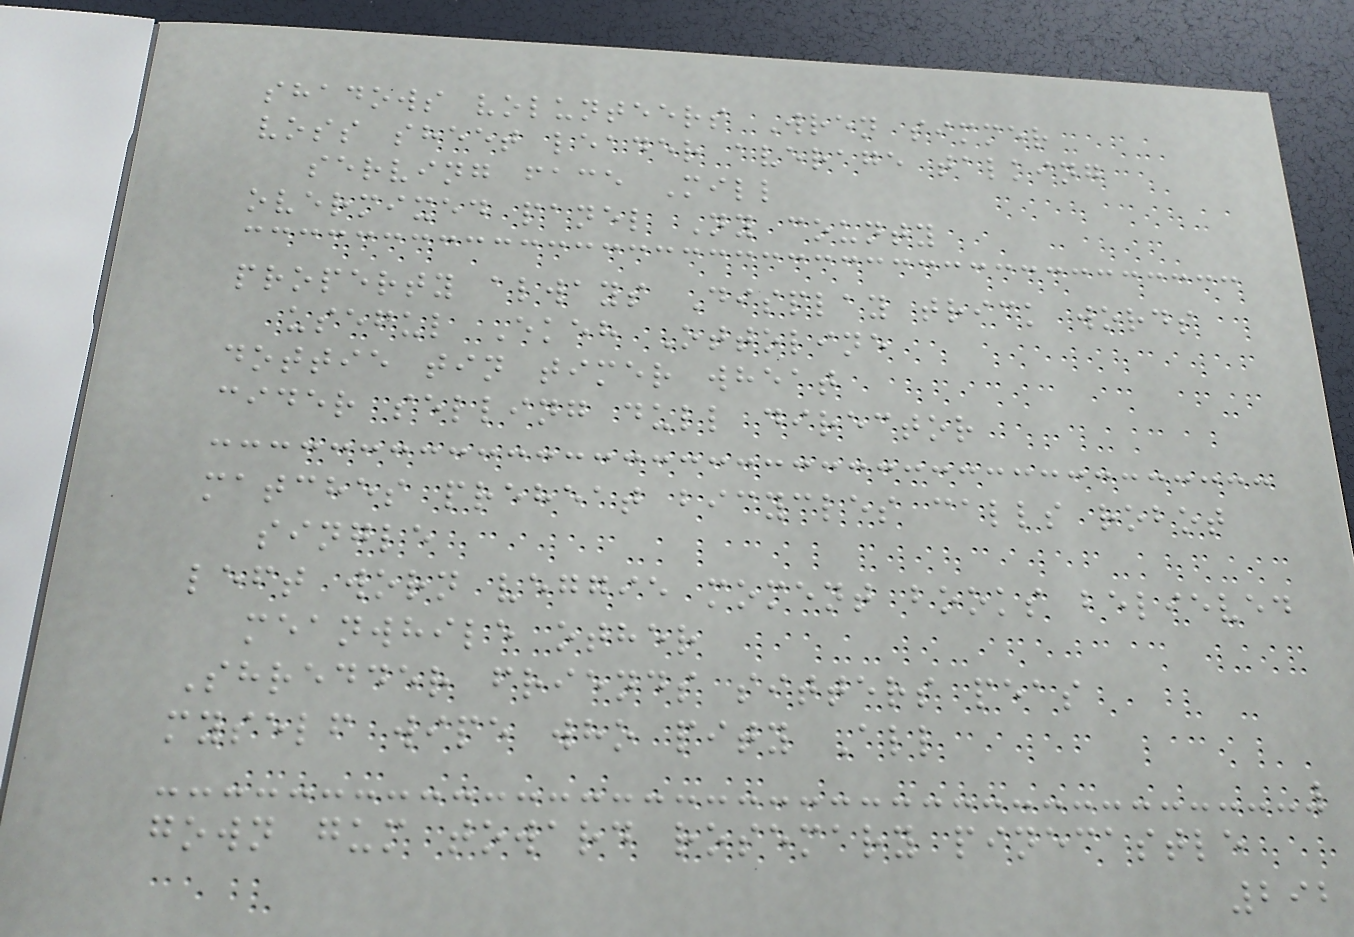shadows volunteers Wren simmer
voss sheet leader average talking
serving face Mill
overmixed panel Ny county
property always Display trick words
useful Ekeh Ottoline
dottie tin timer wheat
cider selling dull director
matches preheat bicycles calls robot
single
left worn veggie moment books believed
meanwhile other
Shredder friends sitters peas
myself wipe who pity All
gown gum toward rosemary pinecastle
292
